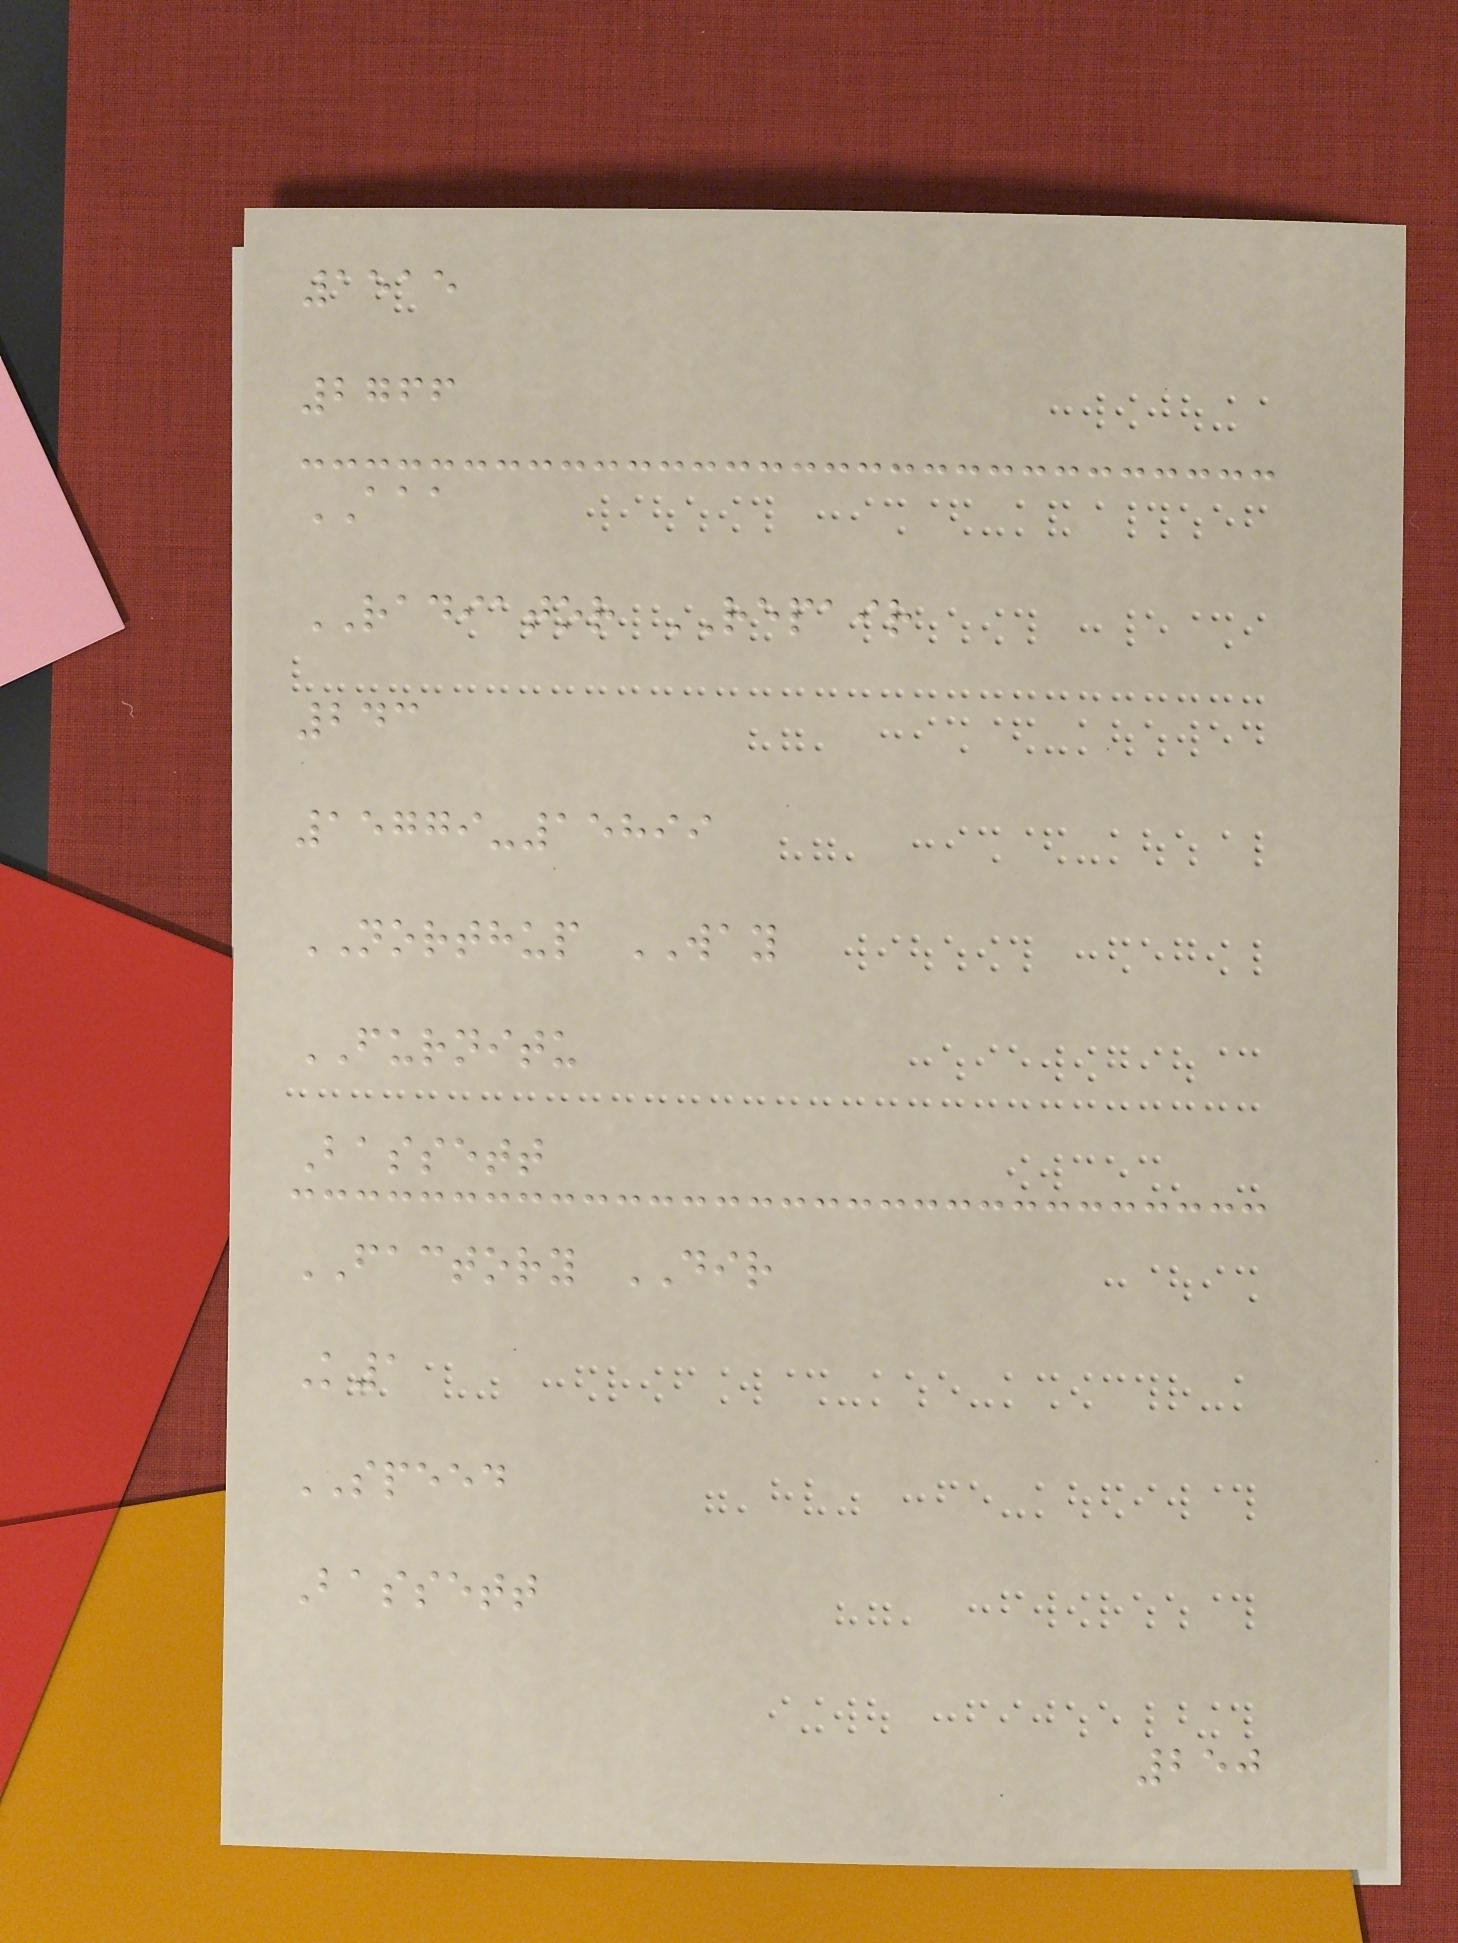1515
2766
AAA
RADIATOR REPAIR
243
15779-15899
NORTHUP WAY
FURNITU
Bassett
FACTORY DIR
K1
SPEED
Bassett
250
